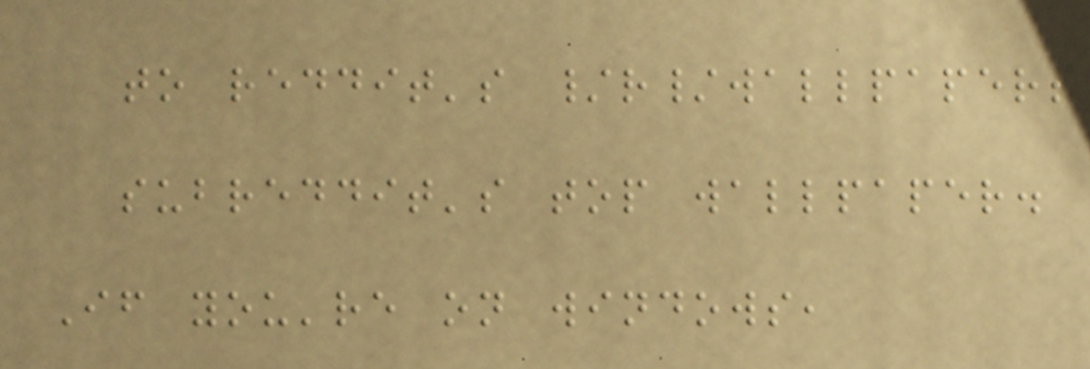to reddit's /r/wallpapers
subreddit's top wallpaper.
If you're on windows,
